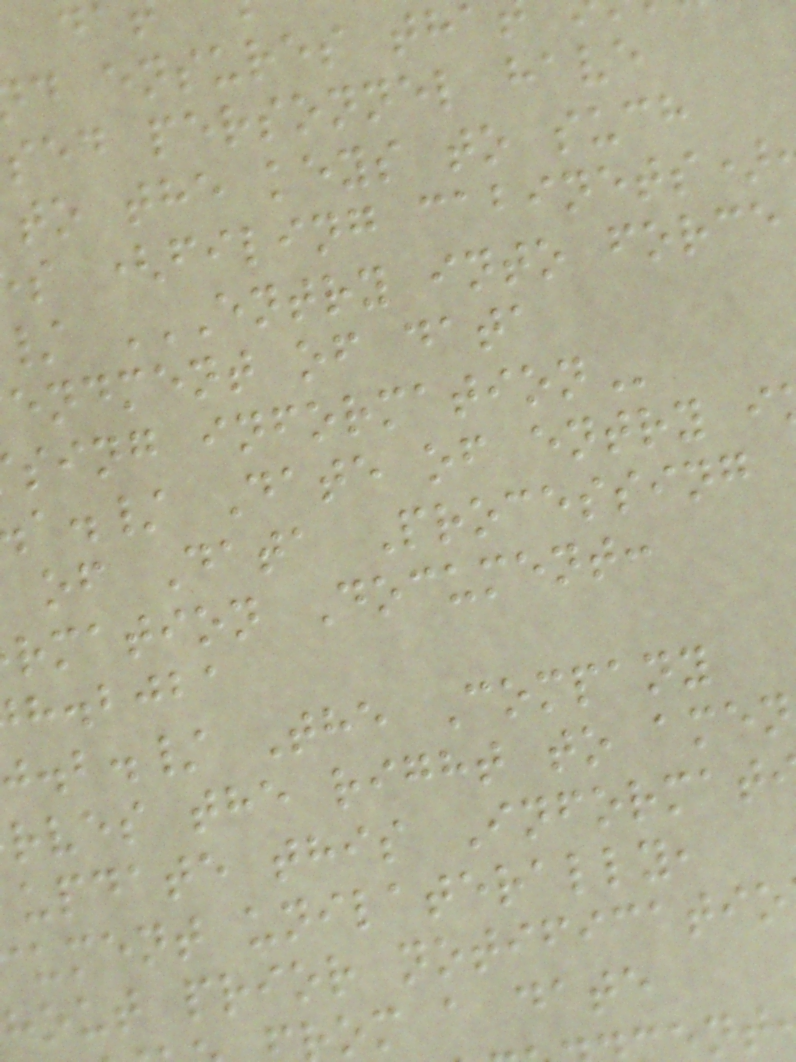d ensures th
sed personnel have
to the keys to such
s (filing cabinets)
endment of data
a./ Date of entry i
of Data Processing
rmation Document:
h.bjba
.b./ The Company
rves the right to amen
update this Informat
ument unilaterally,
hout prior notificatio
om a date
